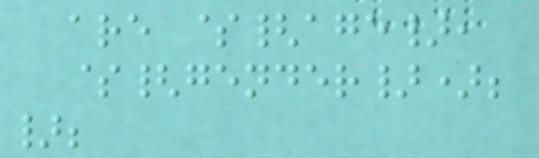are ${age},
${gender});
};
